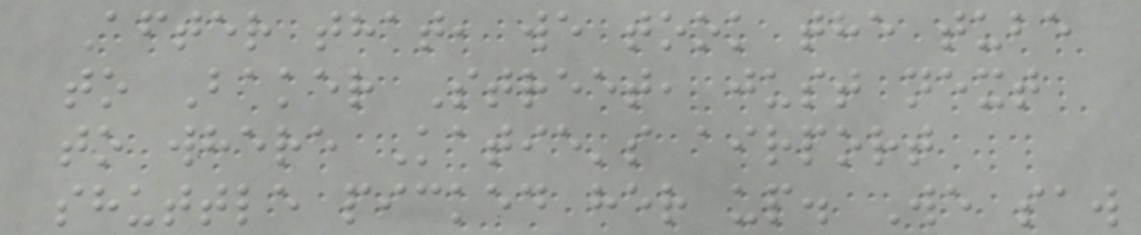After that, we took the tube
to Baker Street, just next
to where Katie's airport
shuttle picked her up. We saw
